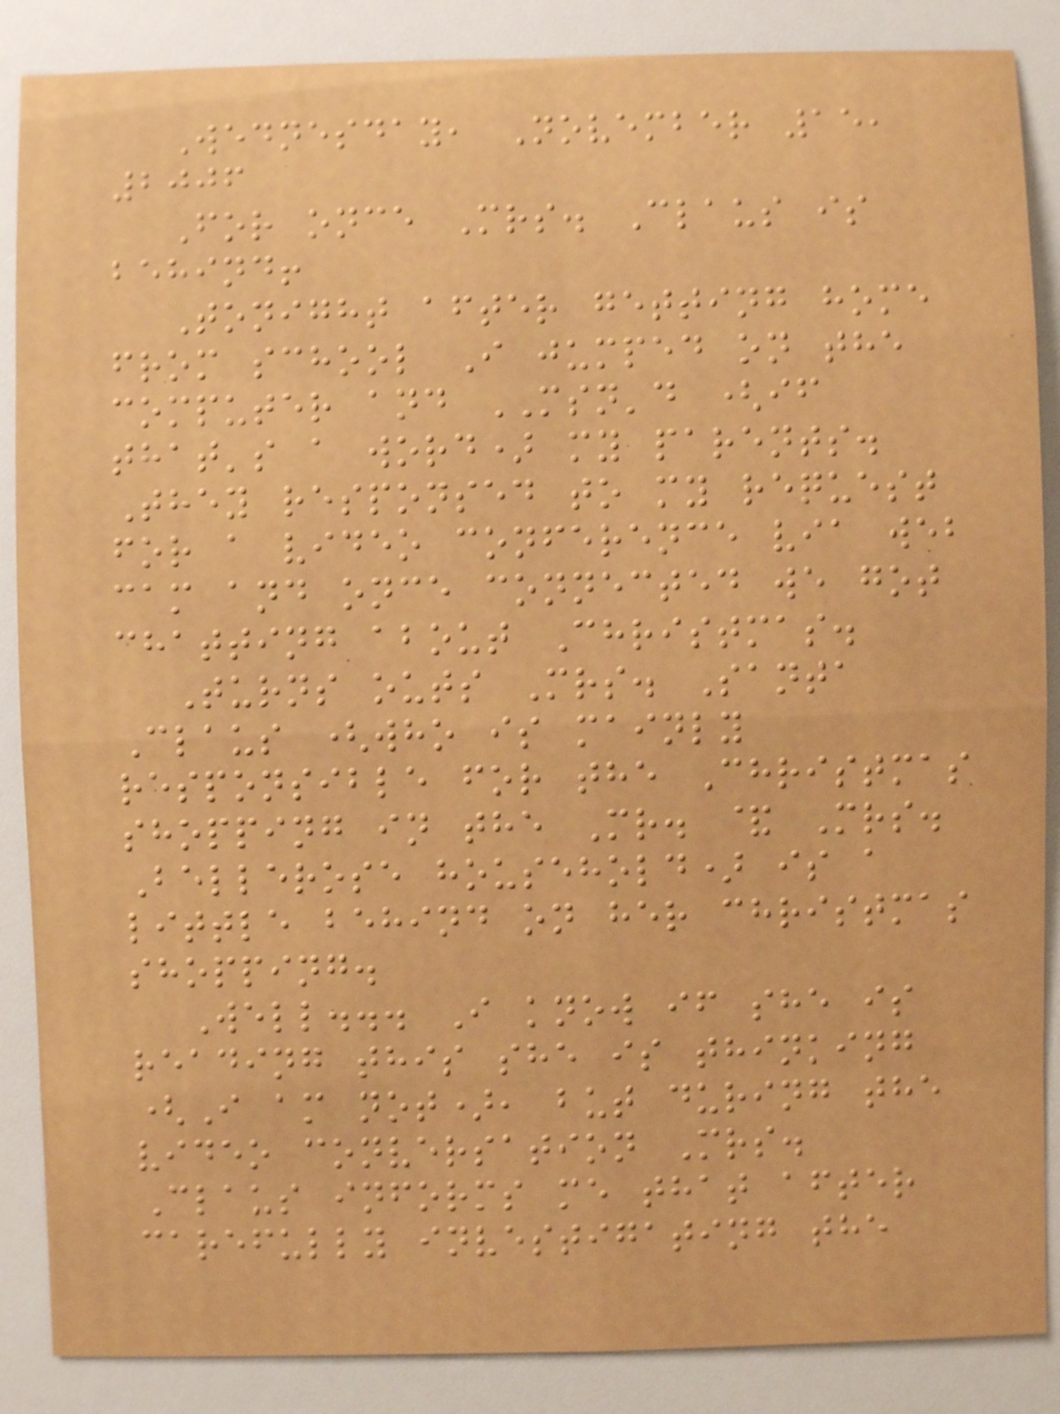Wednesday, November 15,
2006
For once Mrs. Claus is
behind!
Tonight after getting home
from school I jumped on the
computer and MSN'd (if
that's a word) my parents.
They responsed to my request
for a video conference via web
cam and once connected we got
chatting about Christmas.
Turns outs Mrs. Santa
Claus (who is mainly
responsible for the Christmas
shopping in the Mr. & Mrs.
Bellerose household) is a
little behind on her christmas
shopping.
Well... I know if she is
reading this she is thinking
(I am not), but during the
video conversation Mrs.
Claus informs me that after
carefully investigating the
